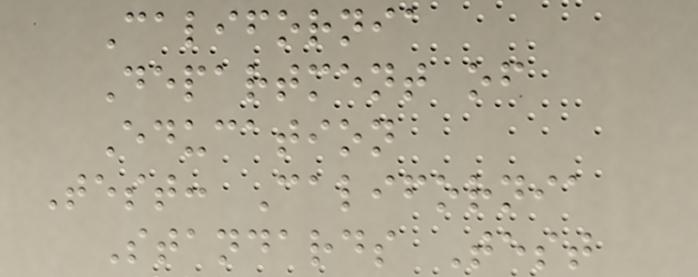California
Department of
Education
Test: California
Standards Test
